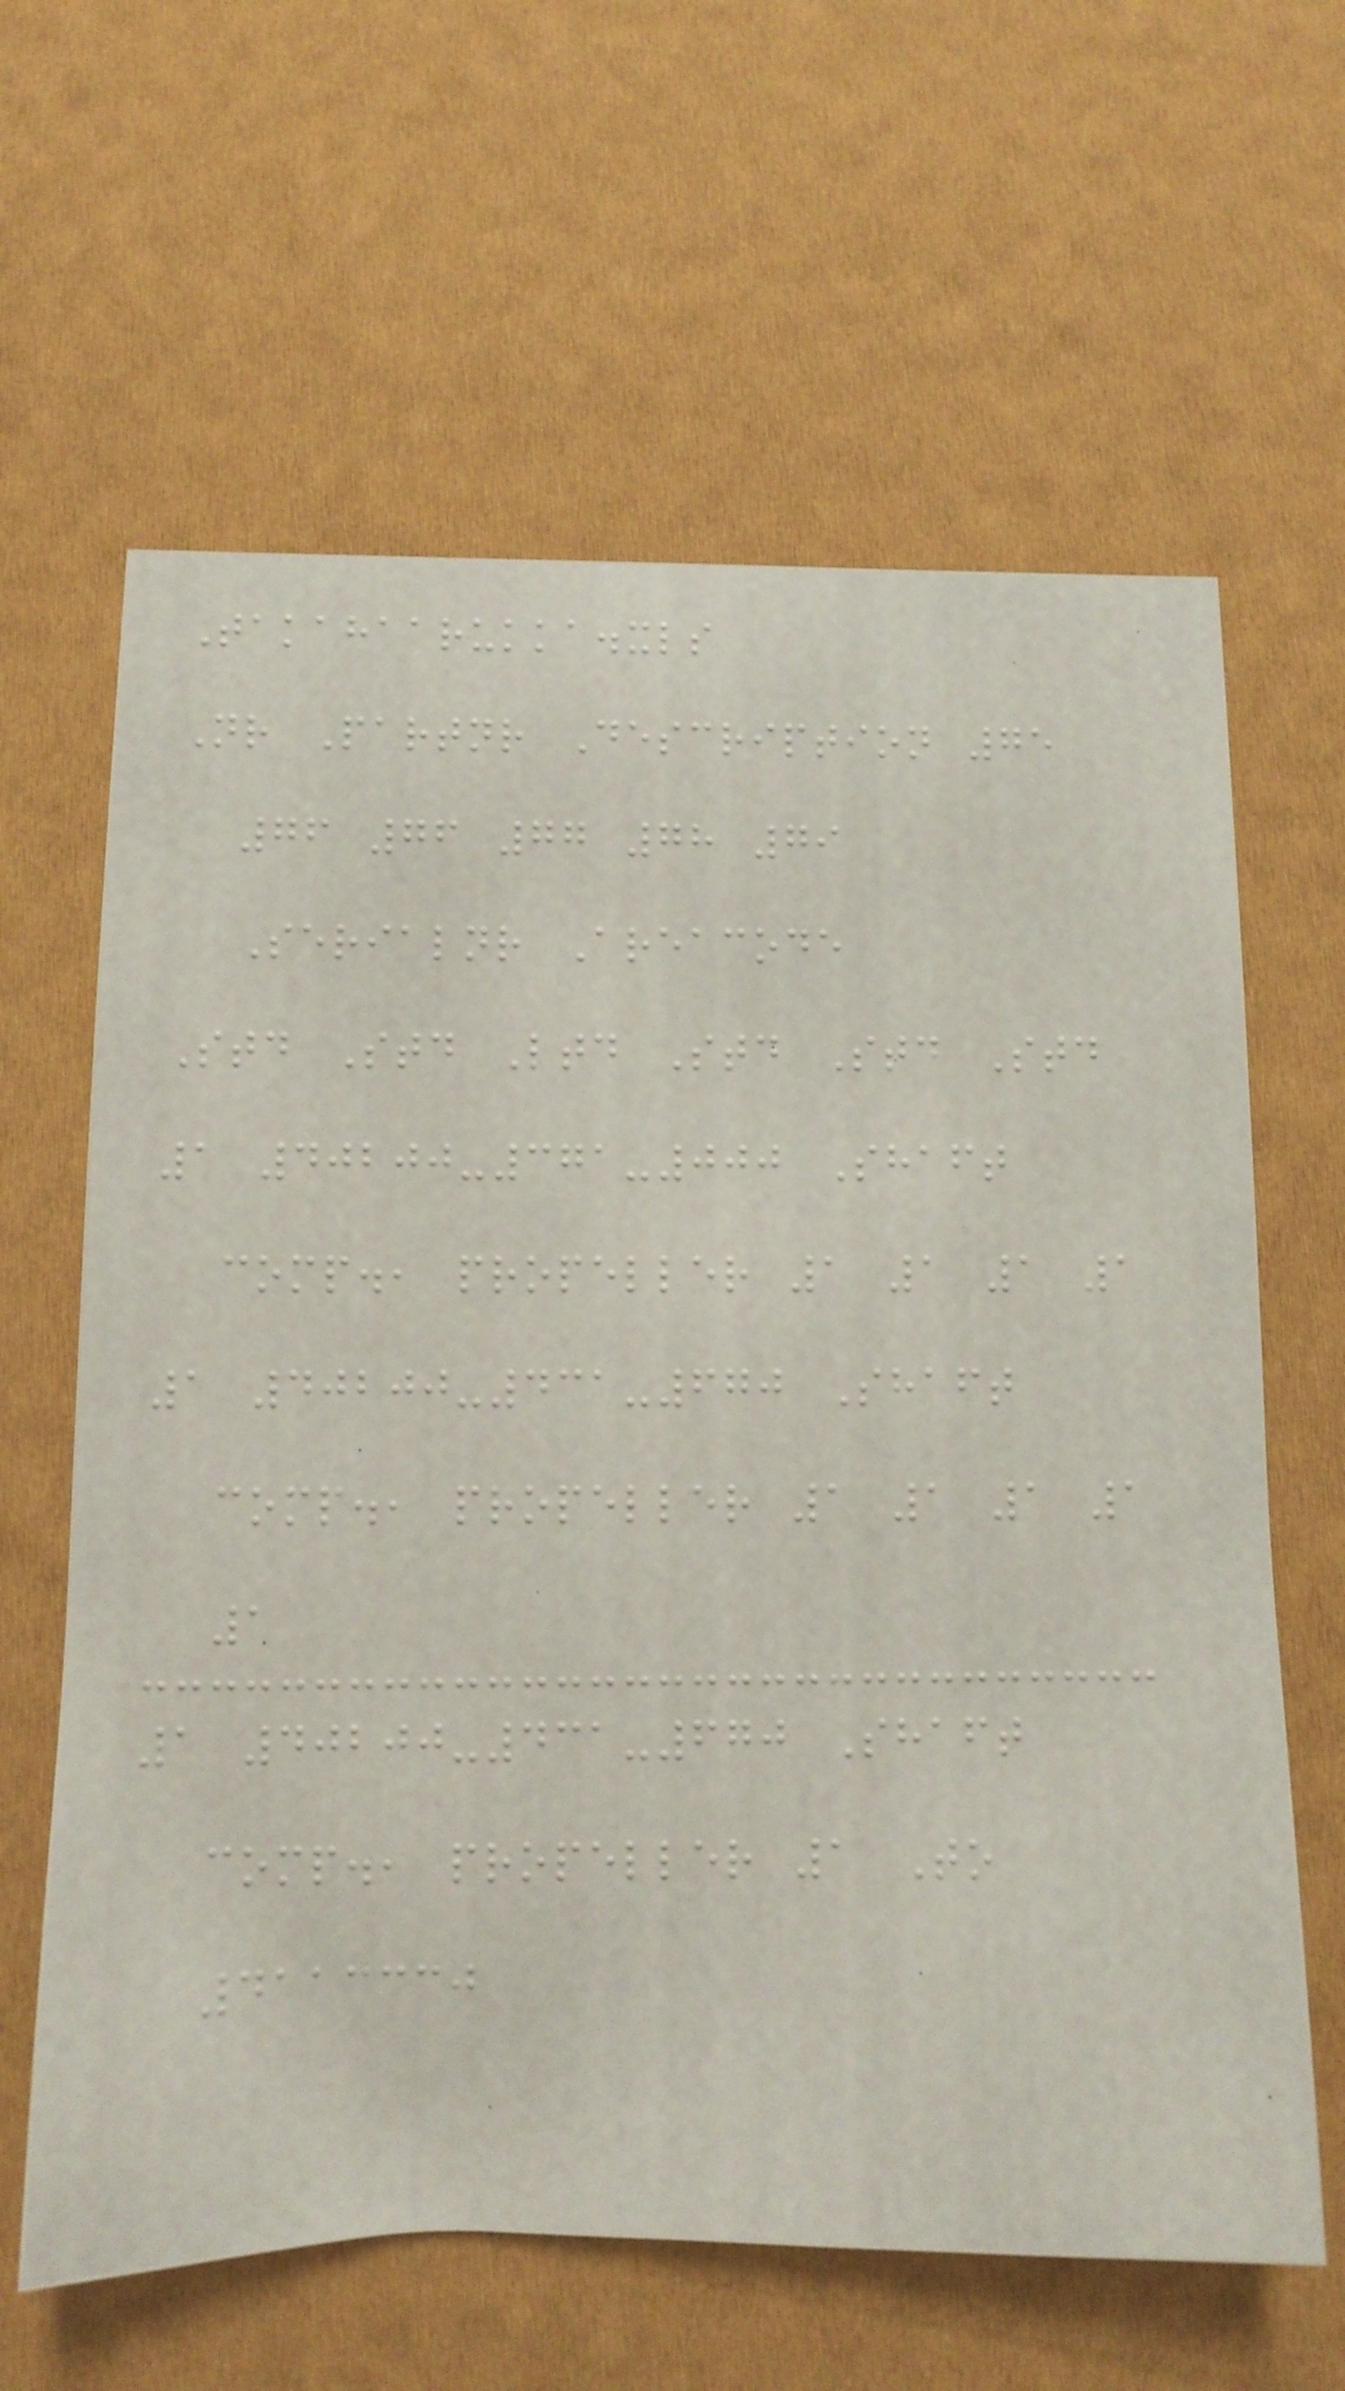Takahaarukka.xls
Nr Partnr Description 75
76 76 77 78 79
Serialnr Areacode
Std Std Ltd Std Std Std
1 40200-371-000 Shaft
comp., propeller 1 1 1 1
1 40200-431-670 Shaft
comp., propeller 1 1 1 1
1
1 40200-431-670 Shaft
comp., propeller 1 To
4113330
